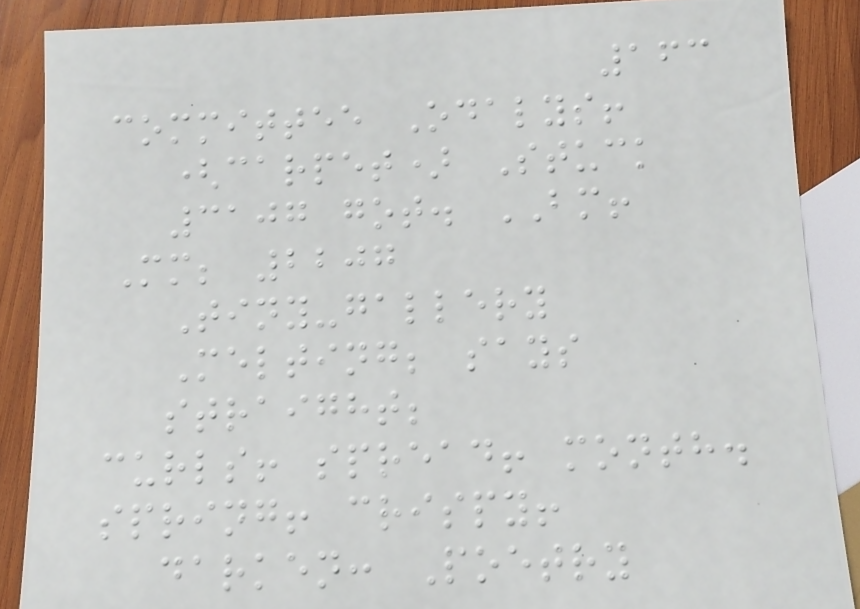163
committee Odalys!
(carpet) Stuck
3107 got. BM!
Mm; 2207
Tiny-gallery
Melting; says
straight;
curls! spread! month.
spring! crispy!
darken: Poetry
